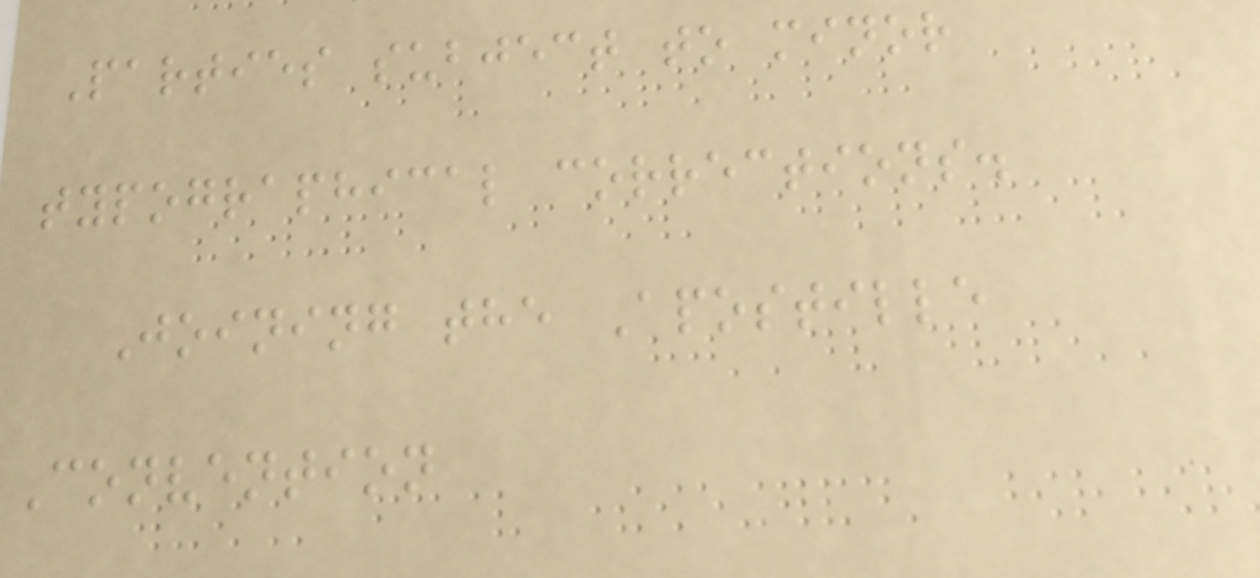Parties subject to minor
typographical corrections.
Joining the Apostille
Convention
